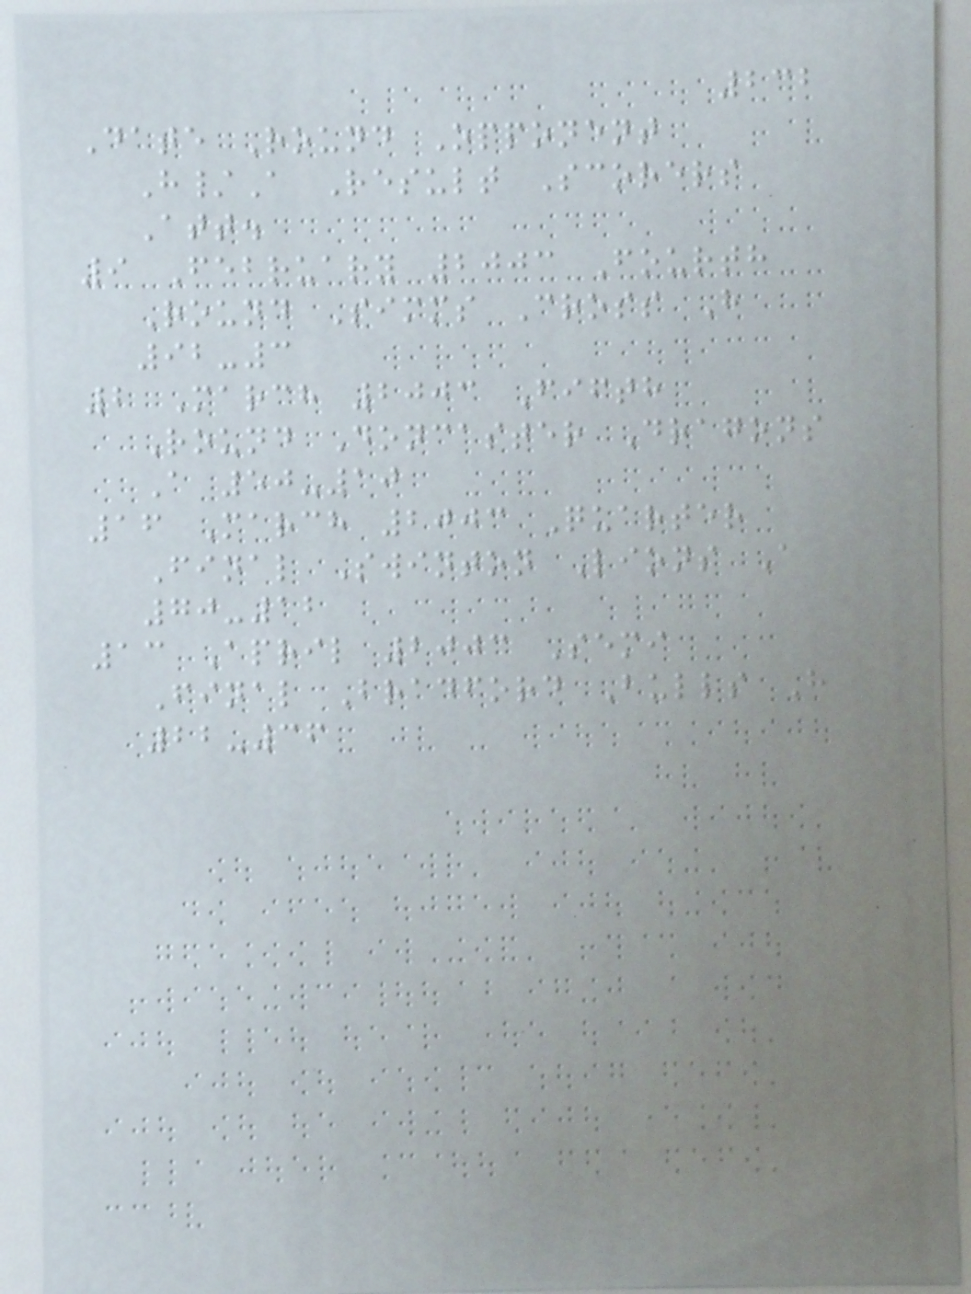232
Date Round Opponent
H/A Result Scorers
Att.
9 February 2003 Fourth
Round Simms Cross H
92-3
2 March 2003 Fifth
Round Doncaster Dragons
A 50-10
16 March 2003 Quarter
Final Swinton Lions A
70-12
13 April 2003 Semi
Final Bradford Bulls H
22-36
